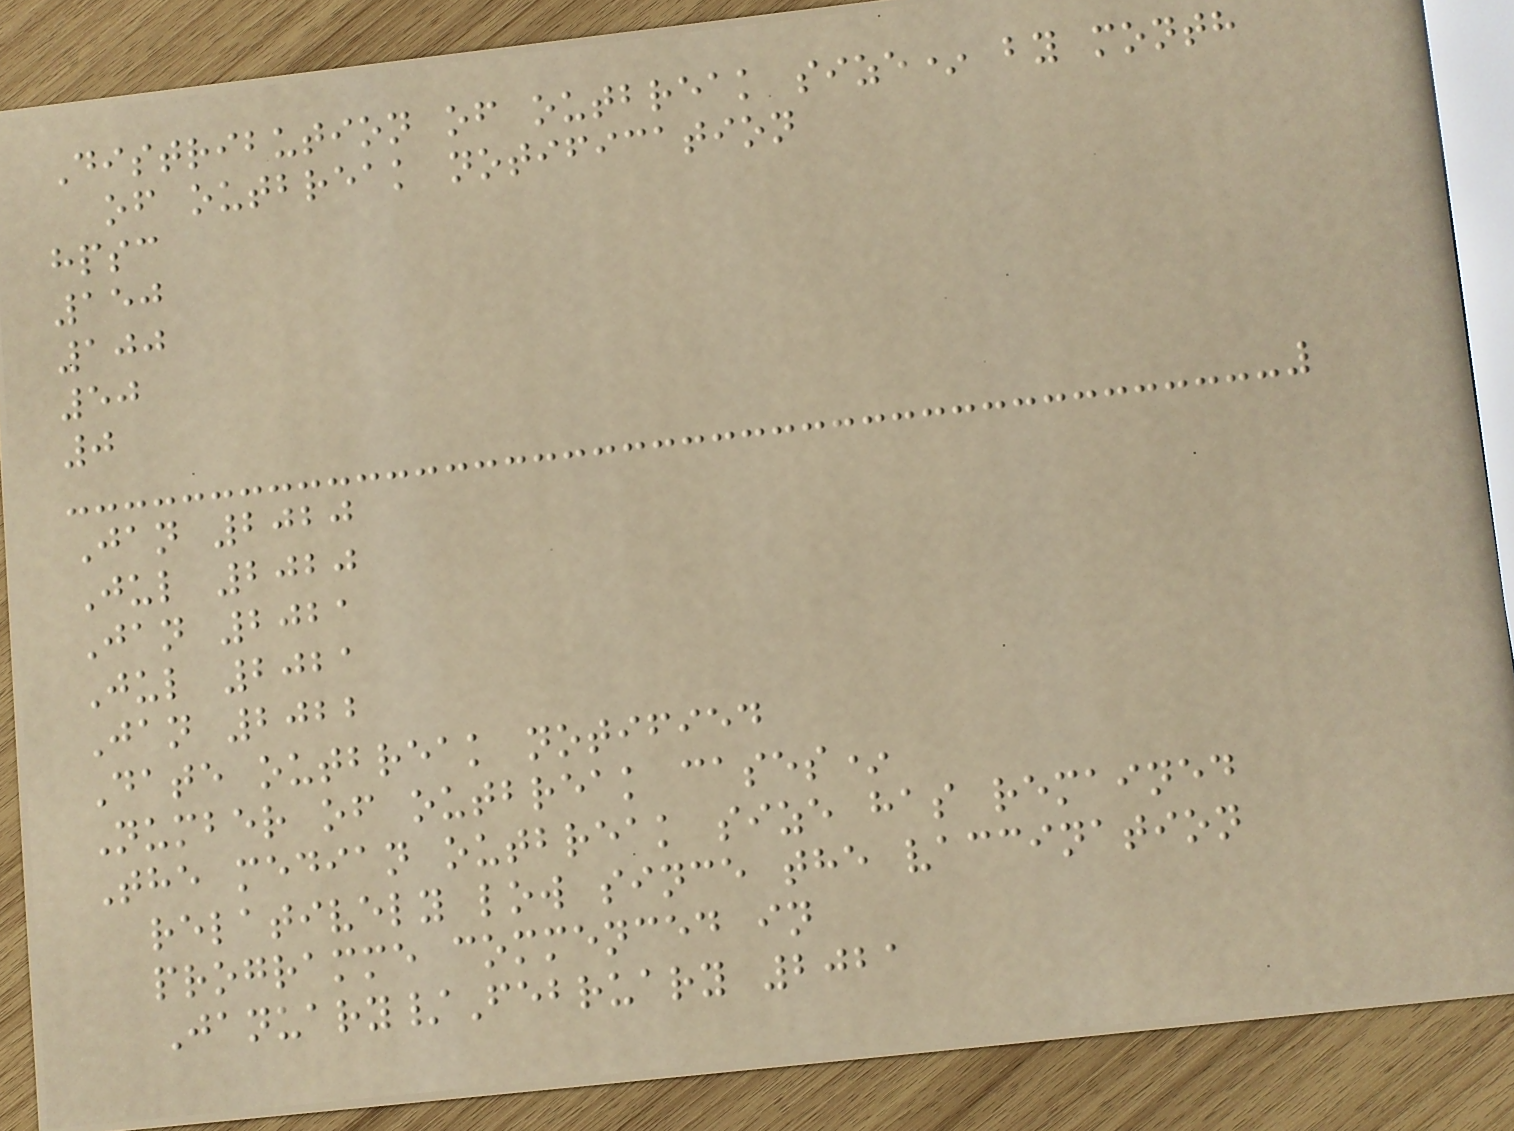Distribution of outbreak size* by month
of outbreak notification
hpsc
150
100
50
0
Jan 2020
Jul 2020
Jan 2021
Jul 2021
Jan 2022
Date outbreak notified
Number of outbreak cases*
The median outbreak size has remained
relatively low since the vaccination
programme commenced in
January/February 2021
